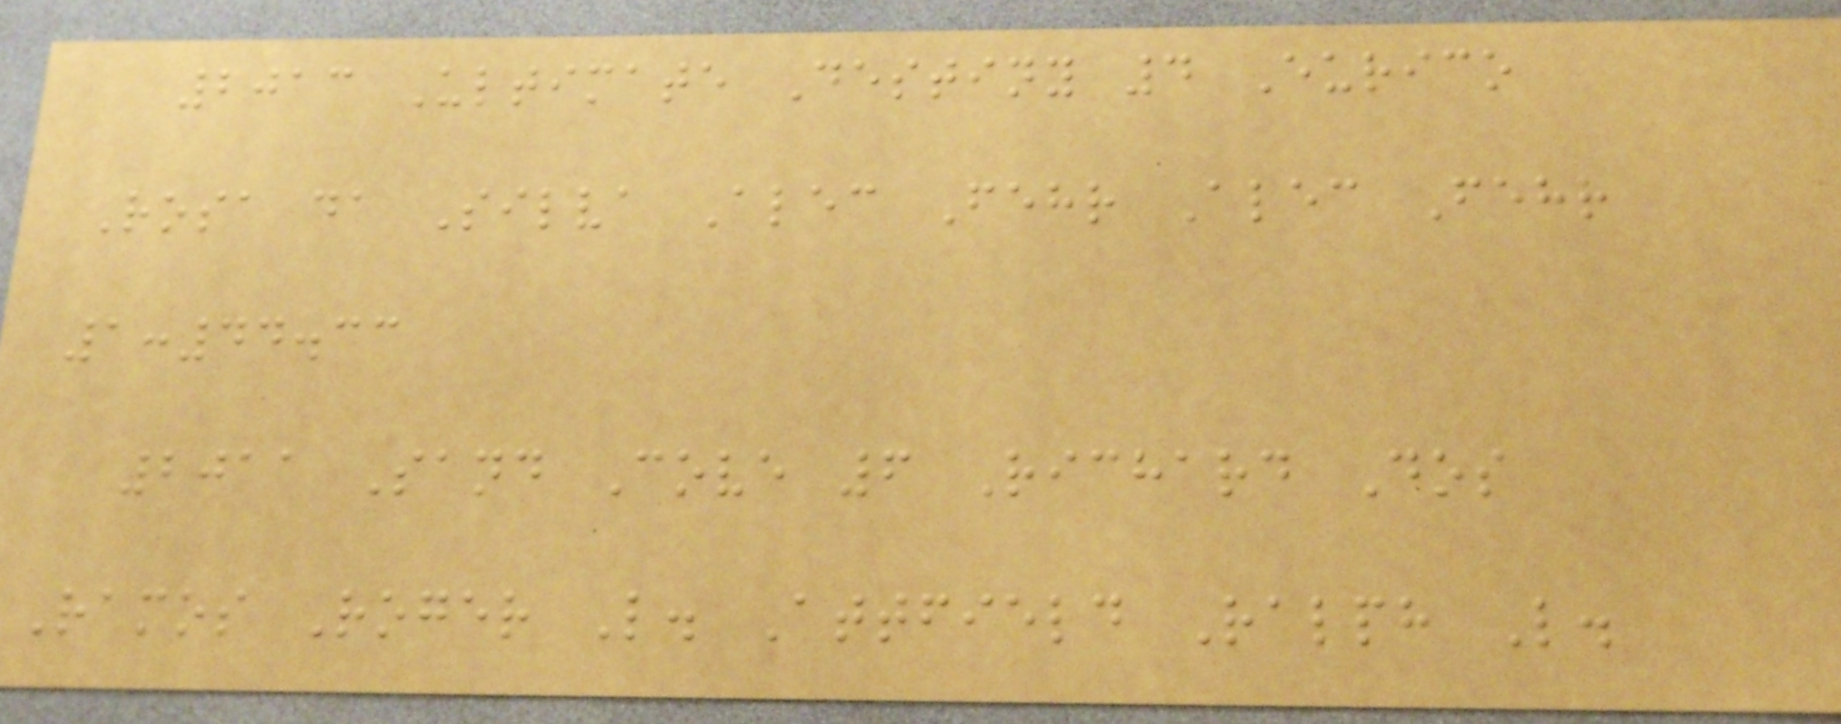2013 Ultimate Destiny 4 Eurico
Rosa da Silva Alec Fehr Alec Fehr
1:44.33
2011 Sand Cove 6 Richard Dos
Ramos Roger L. Attfield Ralph L.
